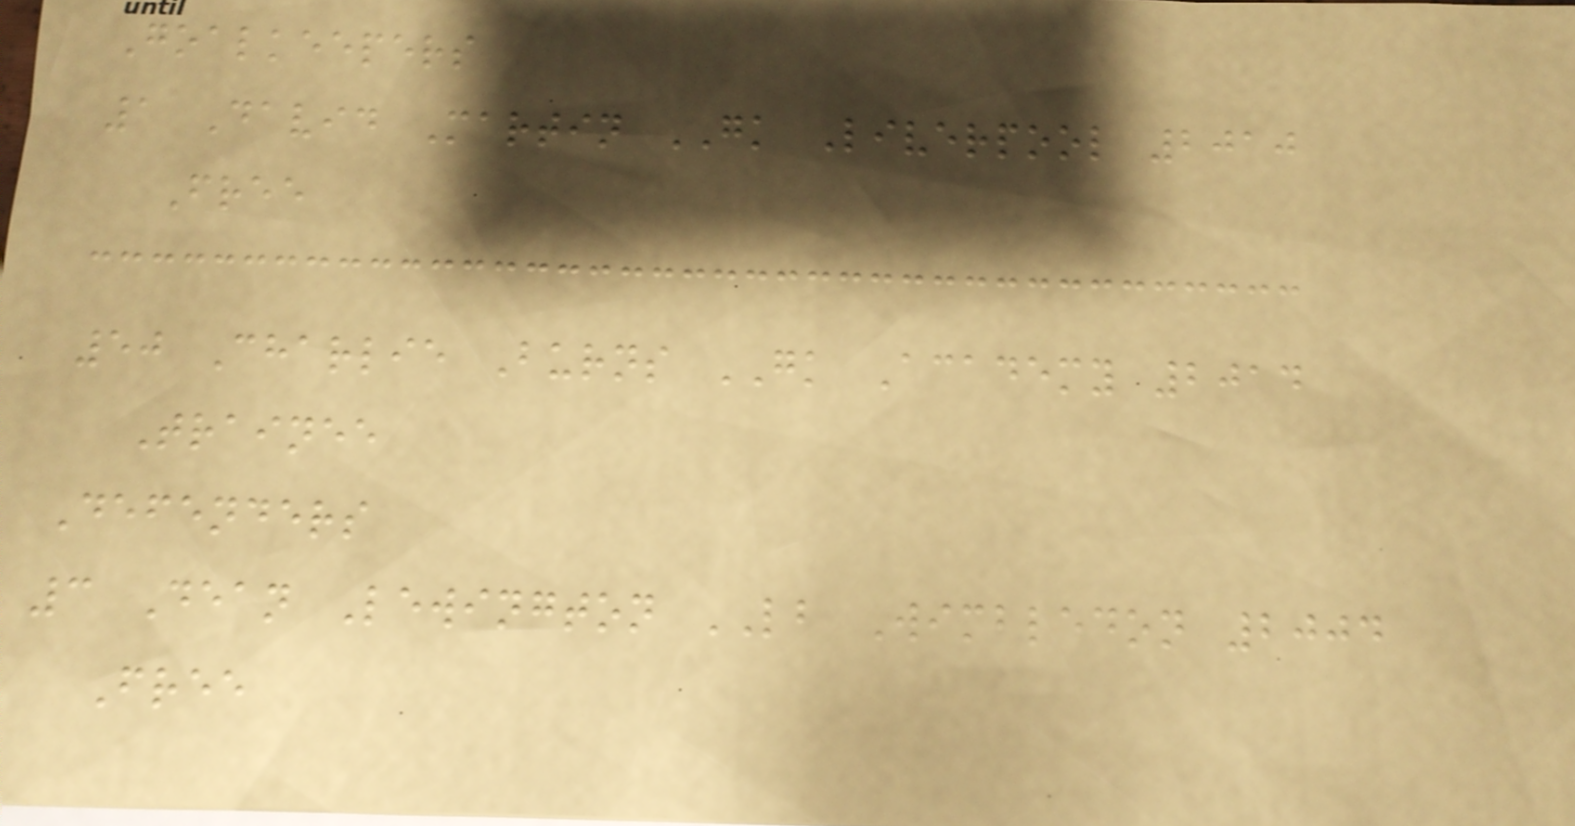Goalkeepers
1 David Martin GK Liverpool 2010
Free
50 Charlie Burns GK Academy 2014
Trainee
Defenders
3 Dean Lewington LB Wimbledon 2004
Free
